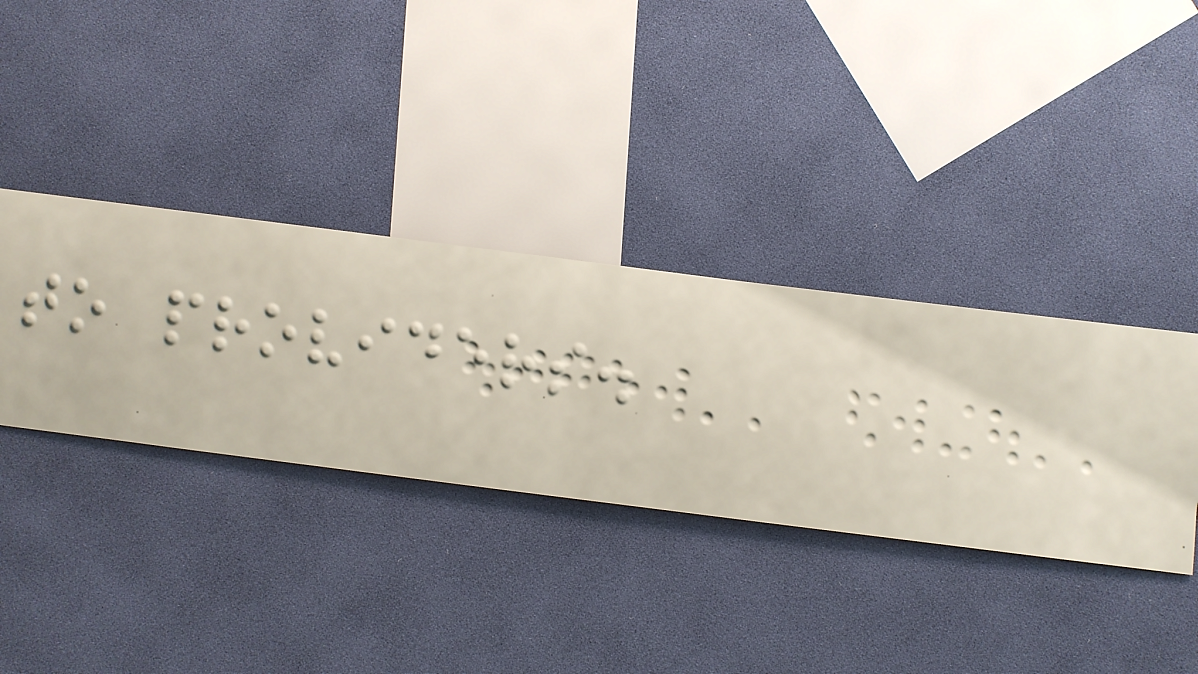to providers.
